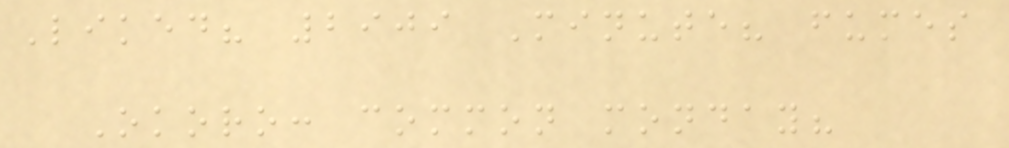Liked? 2909 Minute? fumes
Okoro: common monday?
